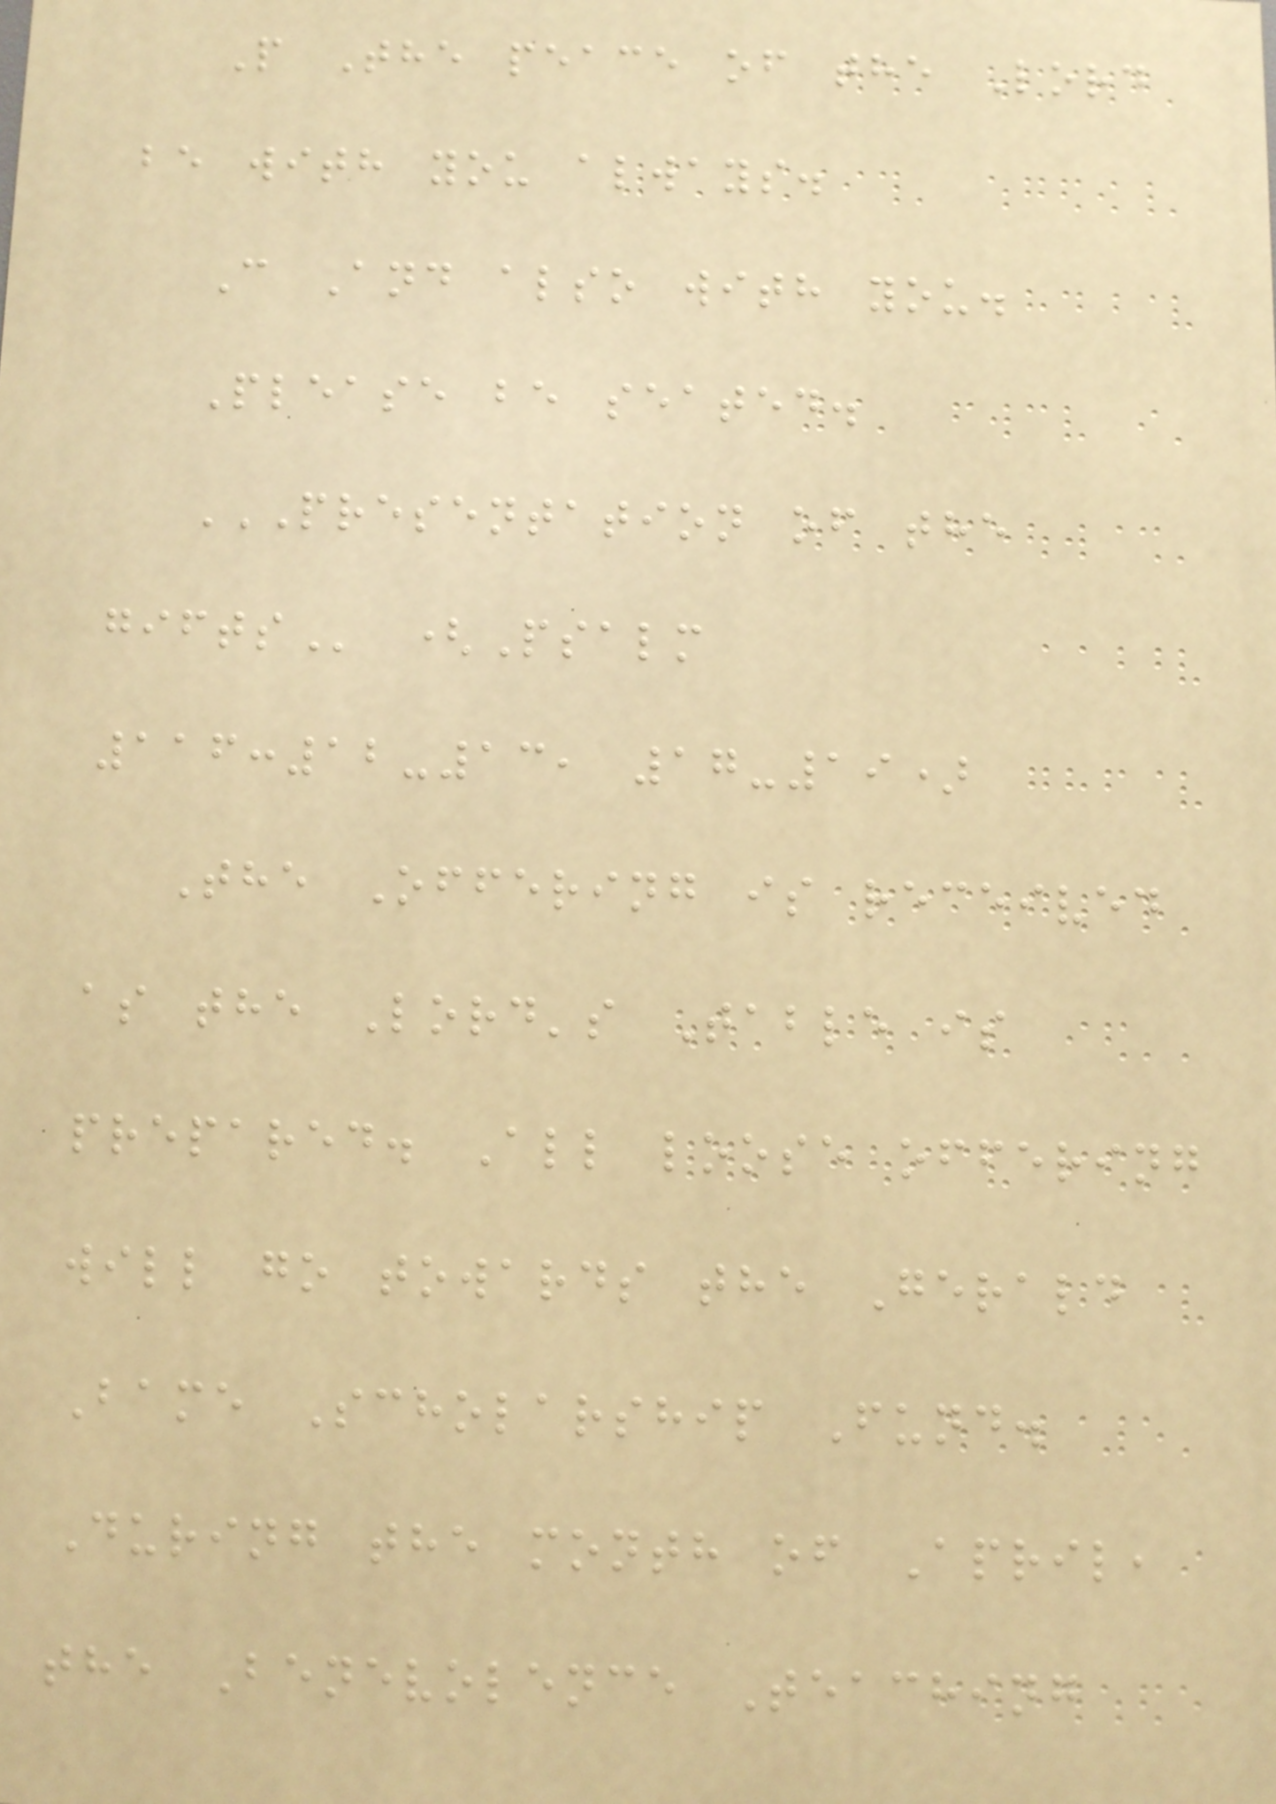P The peace of the Lord
be with you always.
C And also with you.
Please be seated.
PRESENTATION OF THE
GIFTS (Psalm
116:12-13, 17-19)
The Offering is received
as the Lord's Table is
prepared. All loose offering
will go towards the Gerald
Bame Scholarship Fund.
During the month of April,
the Benevolence Teaching
